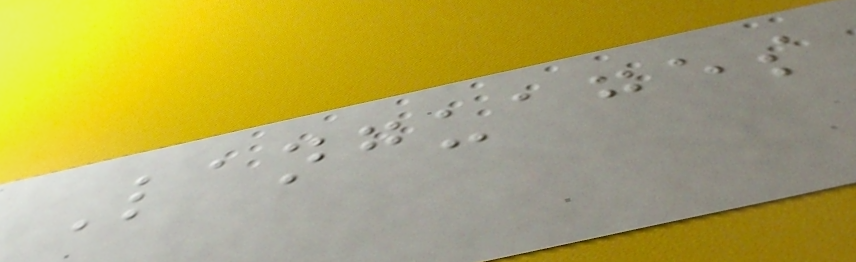Languages
